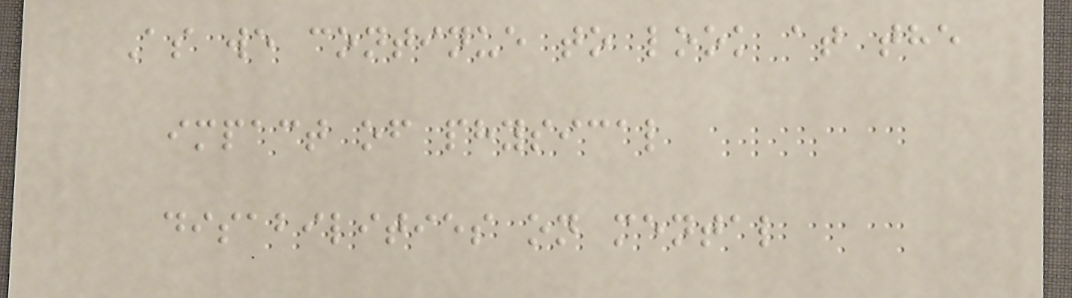As we continue to look at the
impact of physical
disabilities on mental
